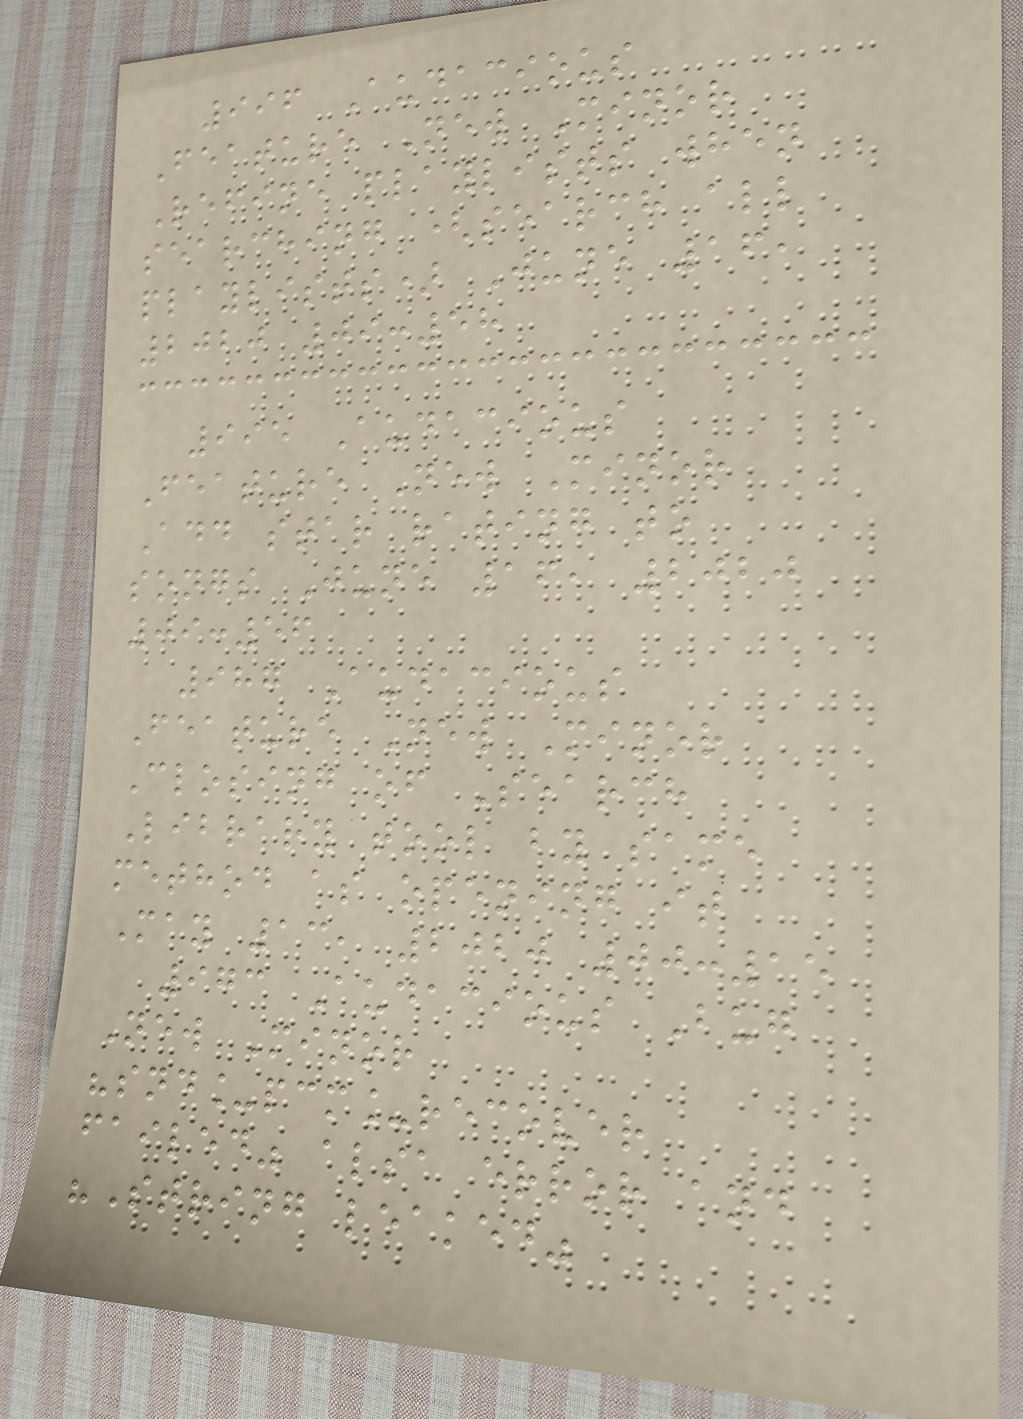996 Audacious
Feature New Minor
Refine playlists when
searching (search all
playlists) June 16,
2020 09:58
995 Audacious
Feature New Minor
Add star rating to
songs June 16, 2020
09:56
987 Audacious
Feature New Minor
Closing of Search
Library tool by same
method as opening it
May 13, 2020 00:15
973 Audacious Bug
New Minor
"snd_pcm_recover
failed" alsa error and
"String leaked"
